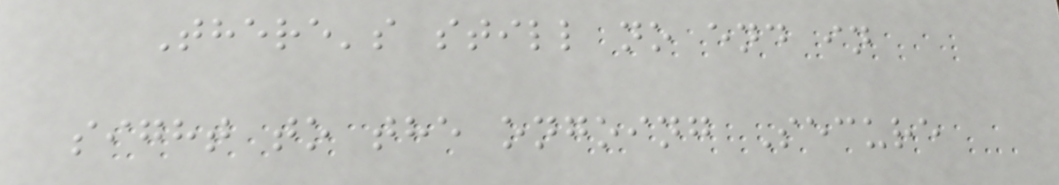There's still no end in
sight to the ongoing Secure
